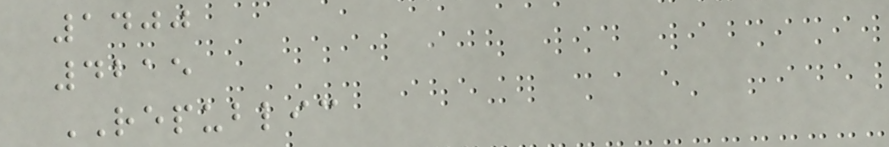1400
4215
REPUBLIC
